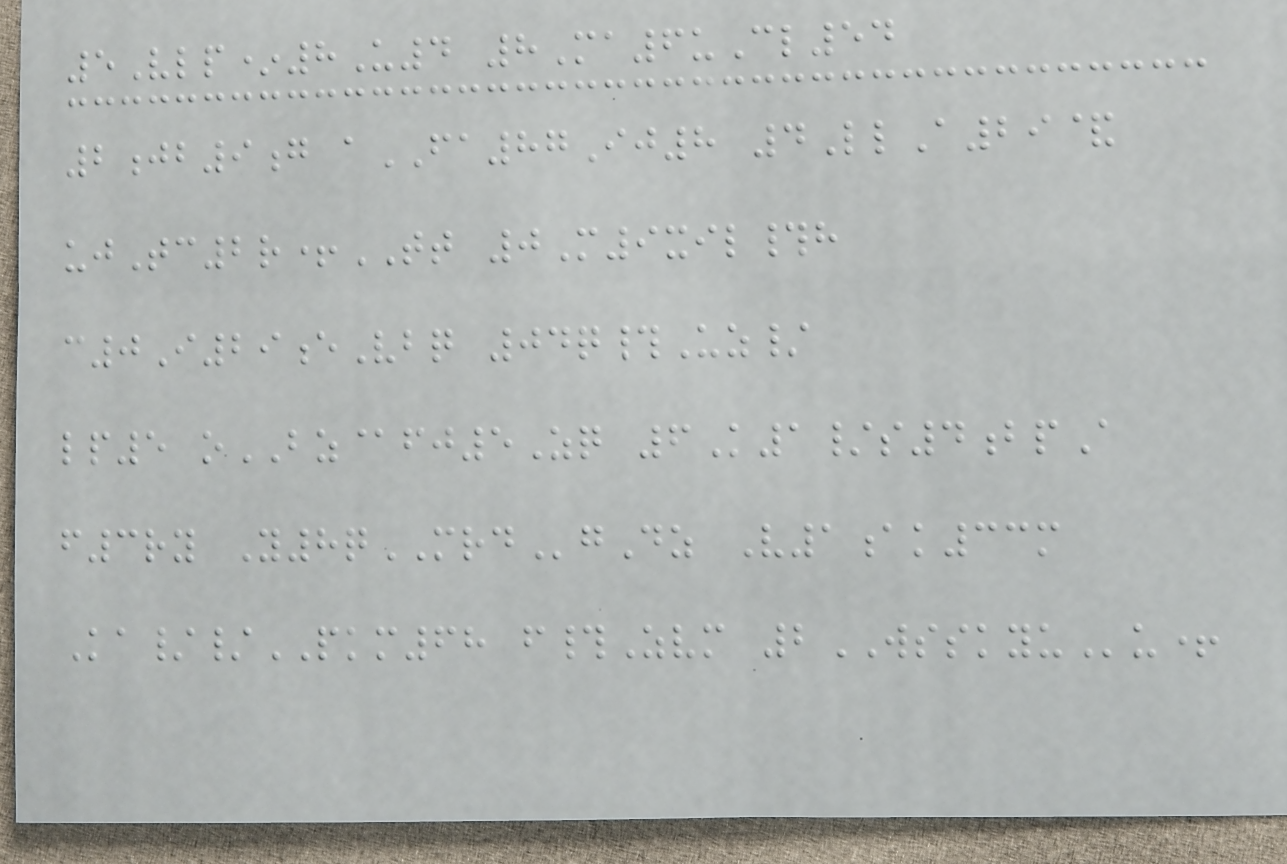5Vlp*8U4 8Ma6uCl54
2jb9g aFA87Ij8 4LlA29&
ujTc2r+TT 0M9xil#h
c0I29eVbq 04q#Uz/
lp5 oBZ@fj5Zq 6K1/s4bpA
f3ry Y8qMRDgDz V1ak33m
Ka//PKM68 f#Zvm 2WSSKYUu+
